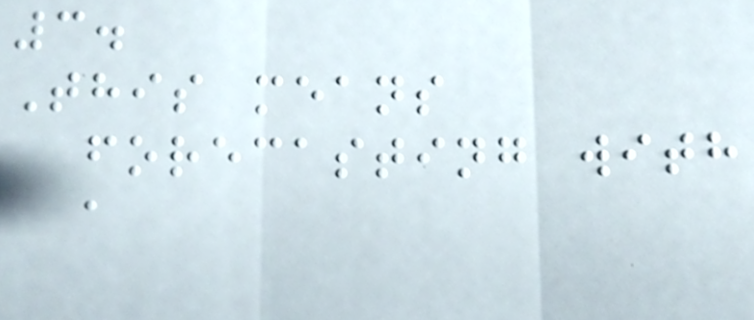3.
This means
forecasting with
a
